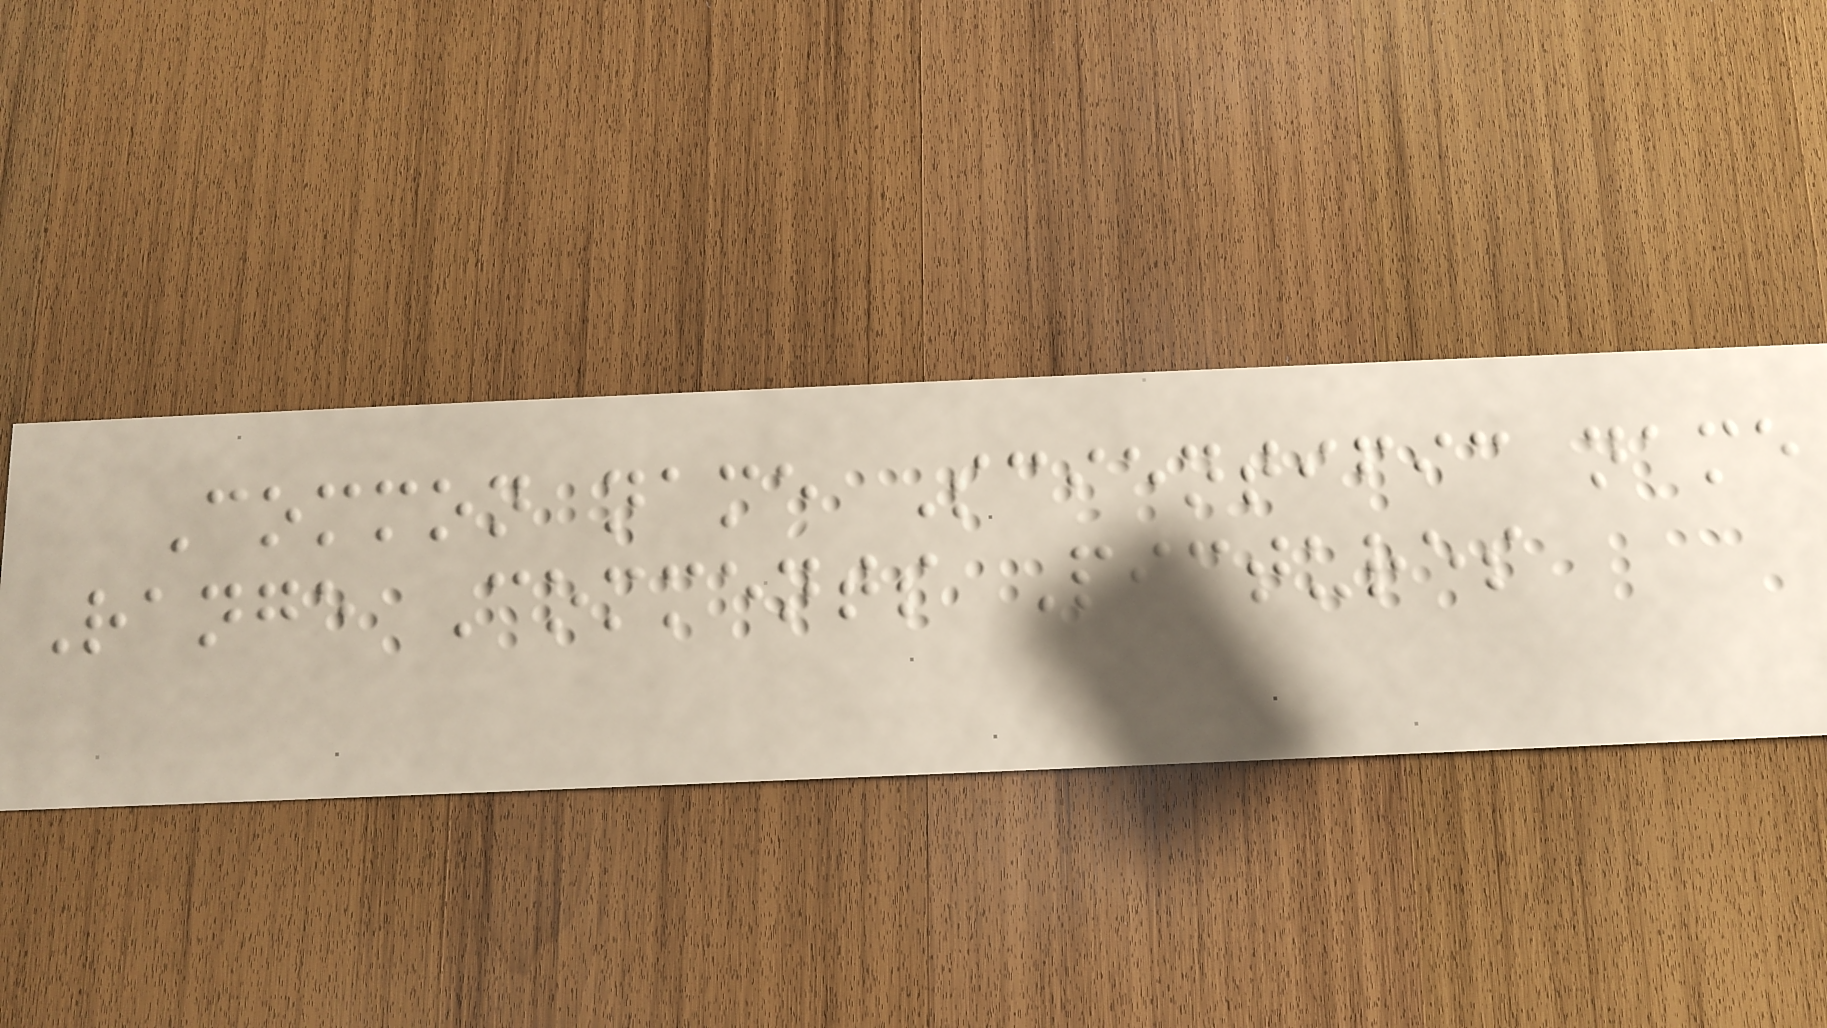Common name Scientific name
Range Comments Pictures
